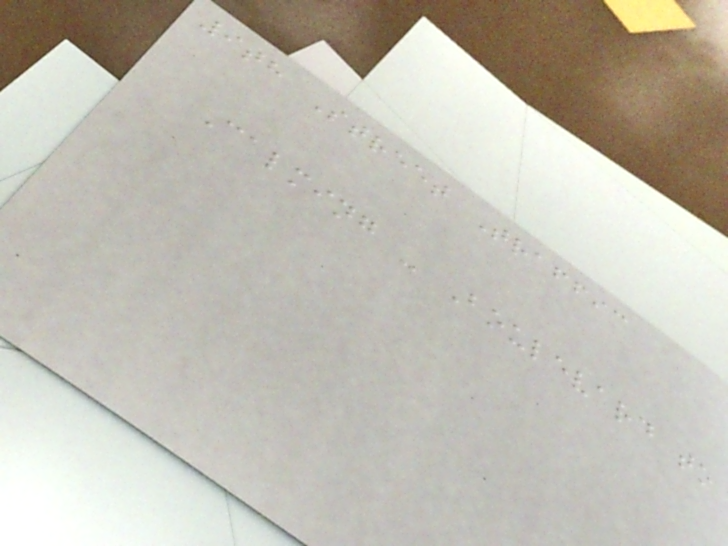9th Street Traffic
Calming - Boulevard to
